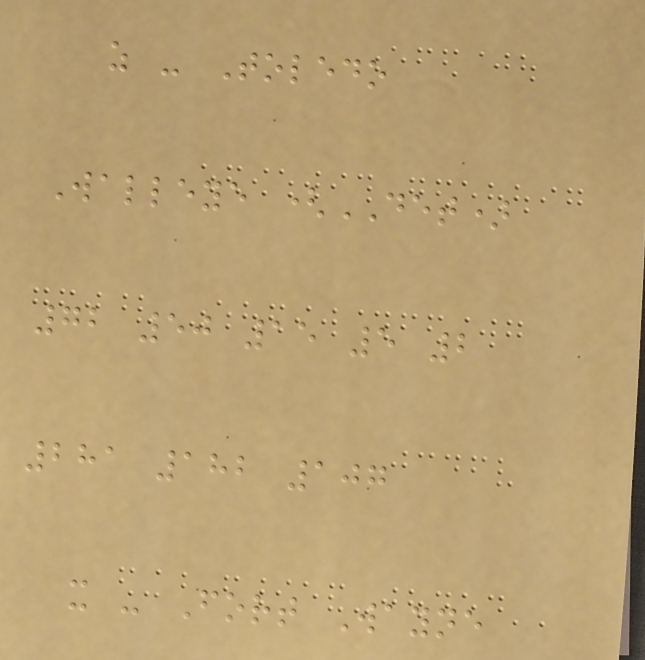z - Toledo
Walleye (DET)
72 50 15 5 2
281 182 107
x - Fort Wayne
